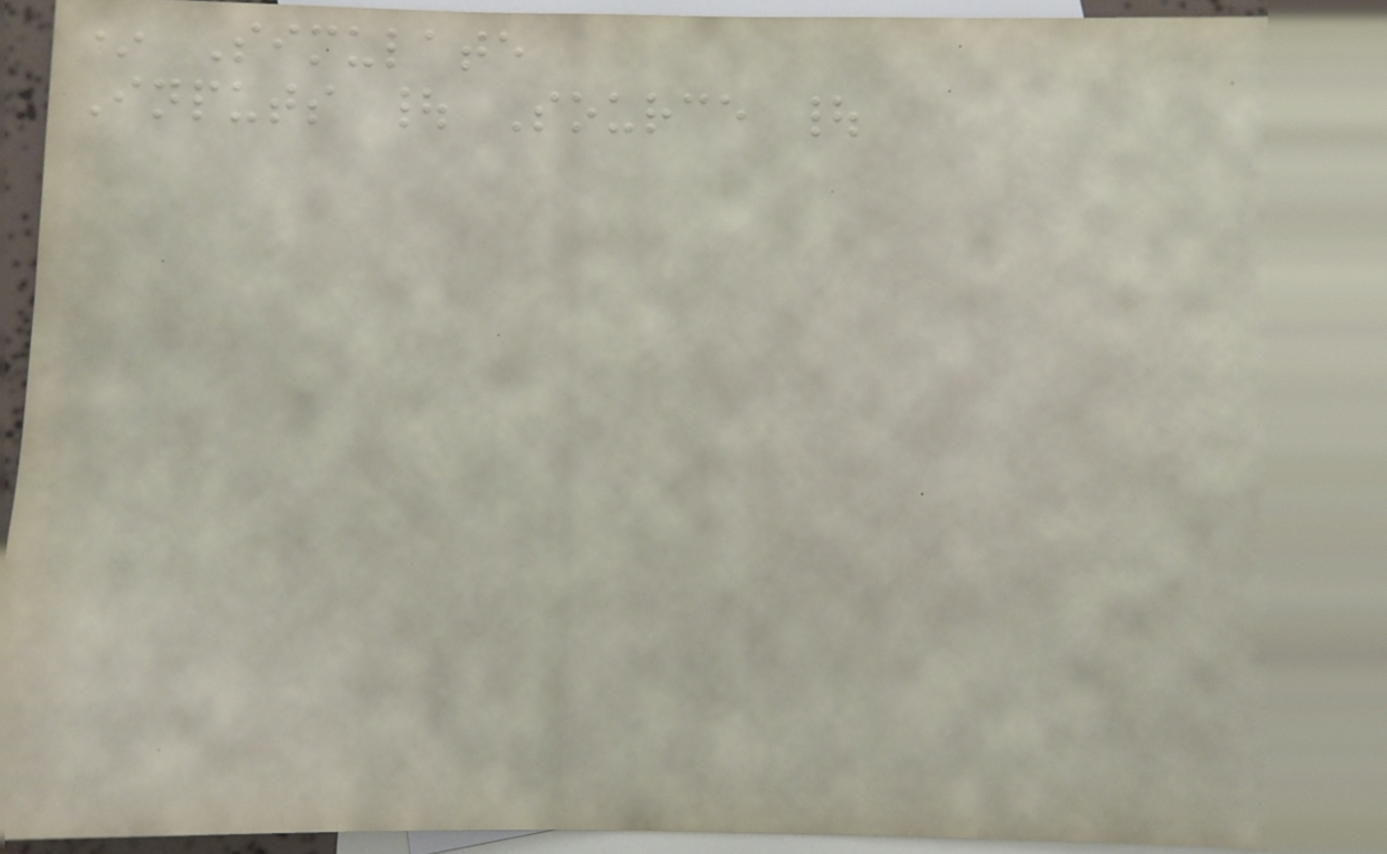* Simulate
Inputs | Source |
